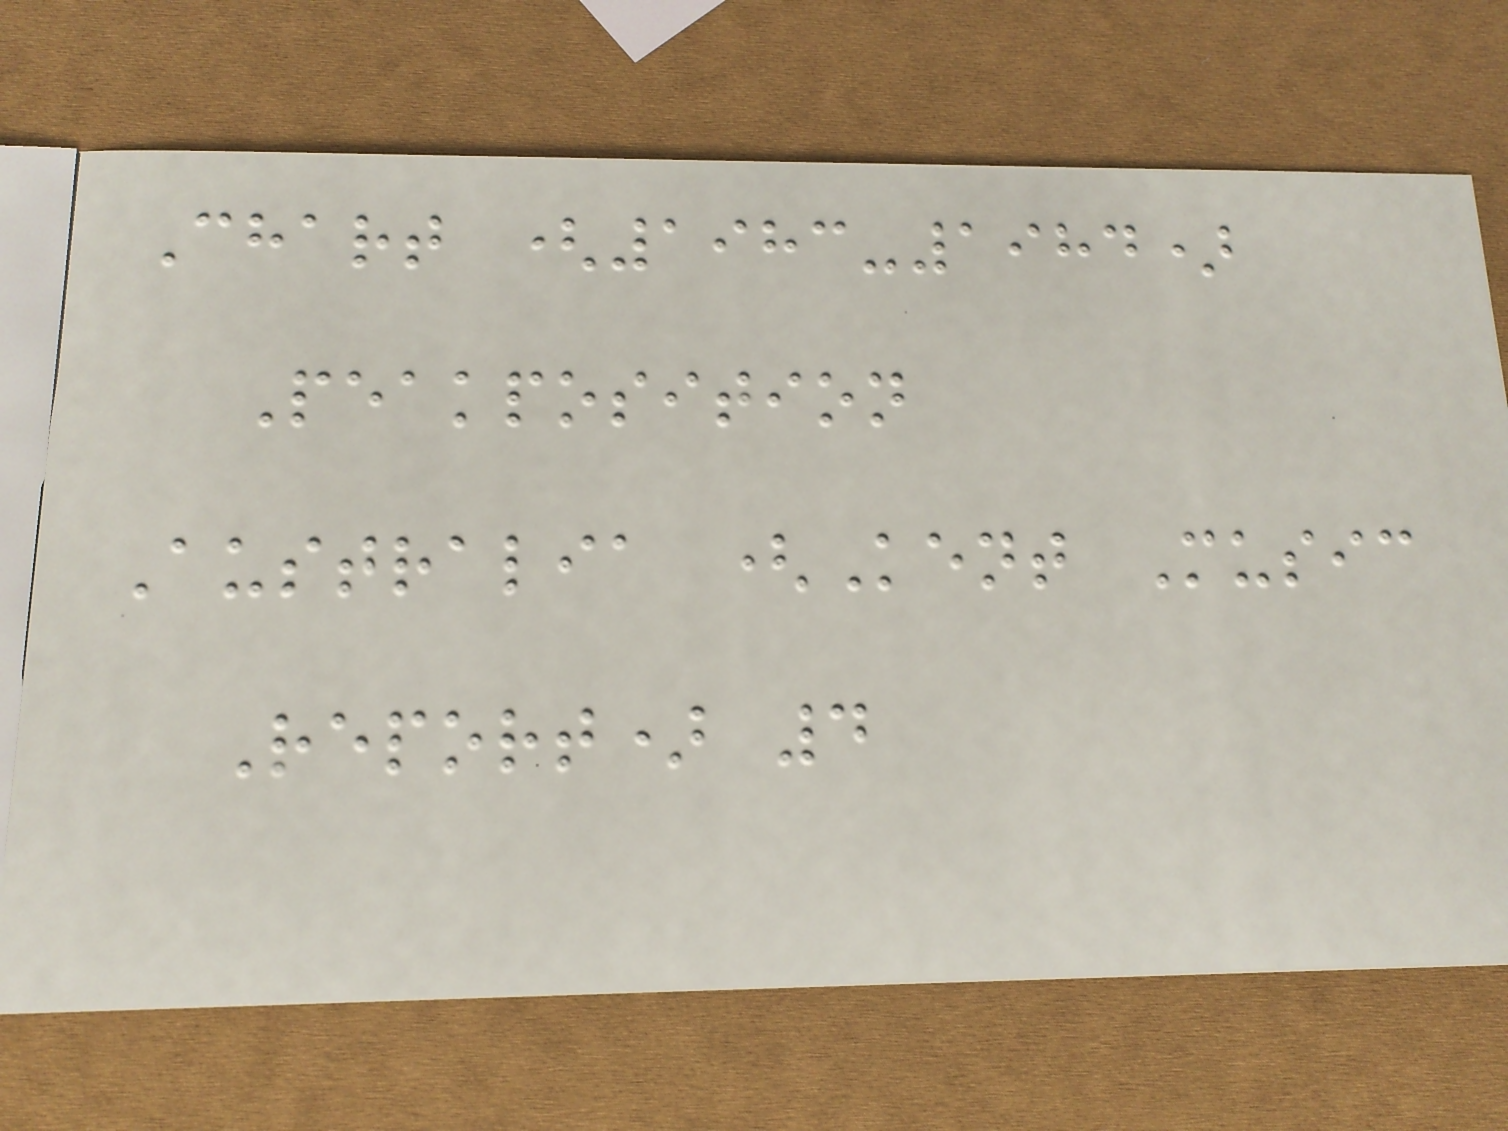Chart (1983-1984)
Peakposition
Australia (Kent Music
Report) 4
